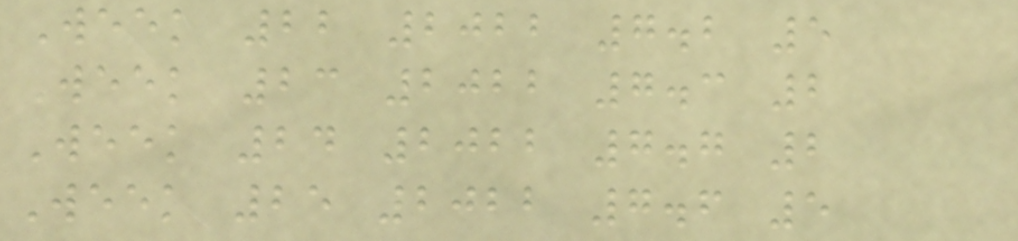Week 22 2022 7.2 5
Week 23 2022 7.3 2
Week 24 2022 7.7 2
Week 25 2022 7.6 5
